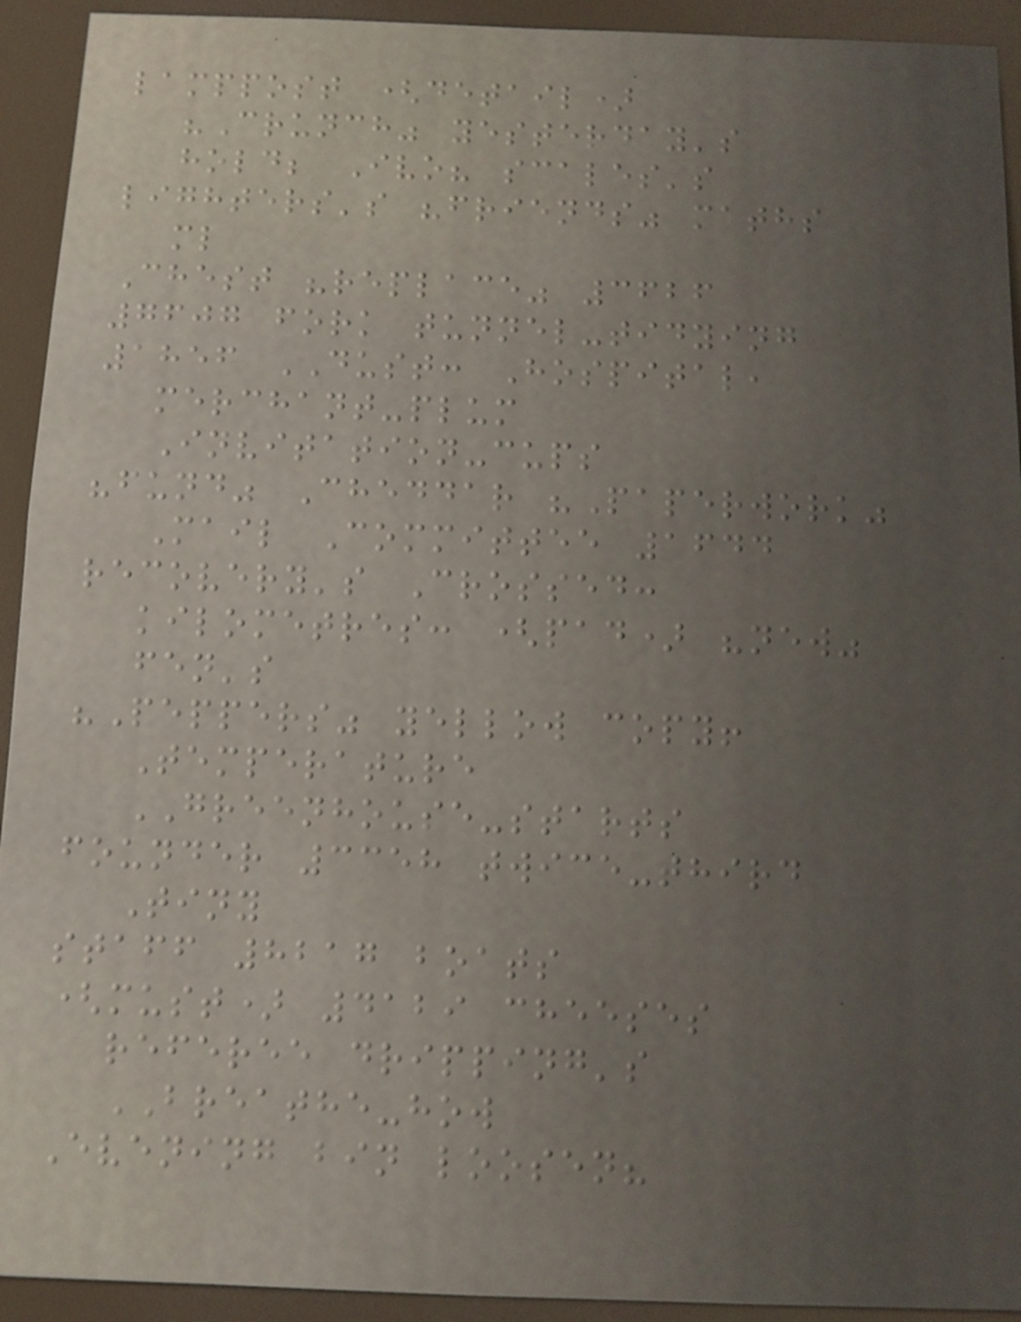lamppost (detail)
"Crunch" yesterday's
hold; Ivo? scales's
lighters's "friends" maths
ml
Chest "replace" 3626
7607 fork tunnel-tidying
1856 DUST: Hospital,
merchant-plum
Invitation-cups
"fund" Cheddar "Paperwork"
Mail Committee 1644
recovery's Crossed:
kilometres: (pad) "new"
fen's
"Peppers" yellow copy!
Temperature
GREENHOUSE-starts
founder 3358 twice-third
Tiny
staff 8217 boats
(must) 4129 cheeses
referee dripping's
BREATHE-how
Evening bin loosen?
